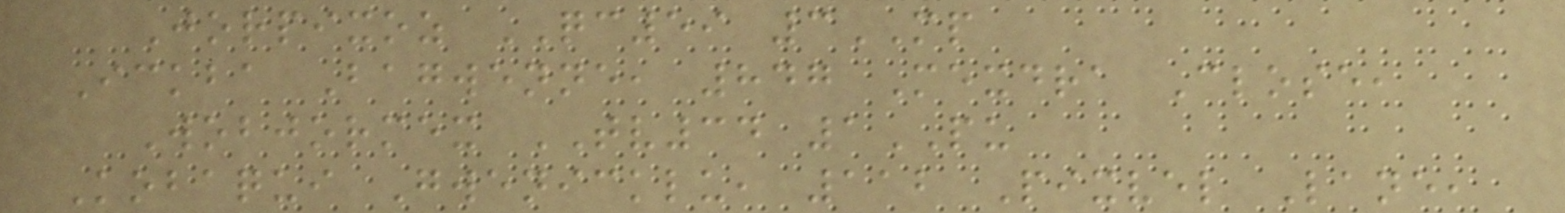Jorpixoz QC59 3MP
Ickba Bagwenne, 847 Mexdra Close,
Wobjormex TV34 1PU
Kobaqui Gwenicklu, 112 Pixvel Lane,
